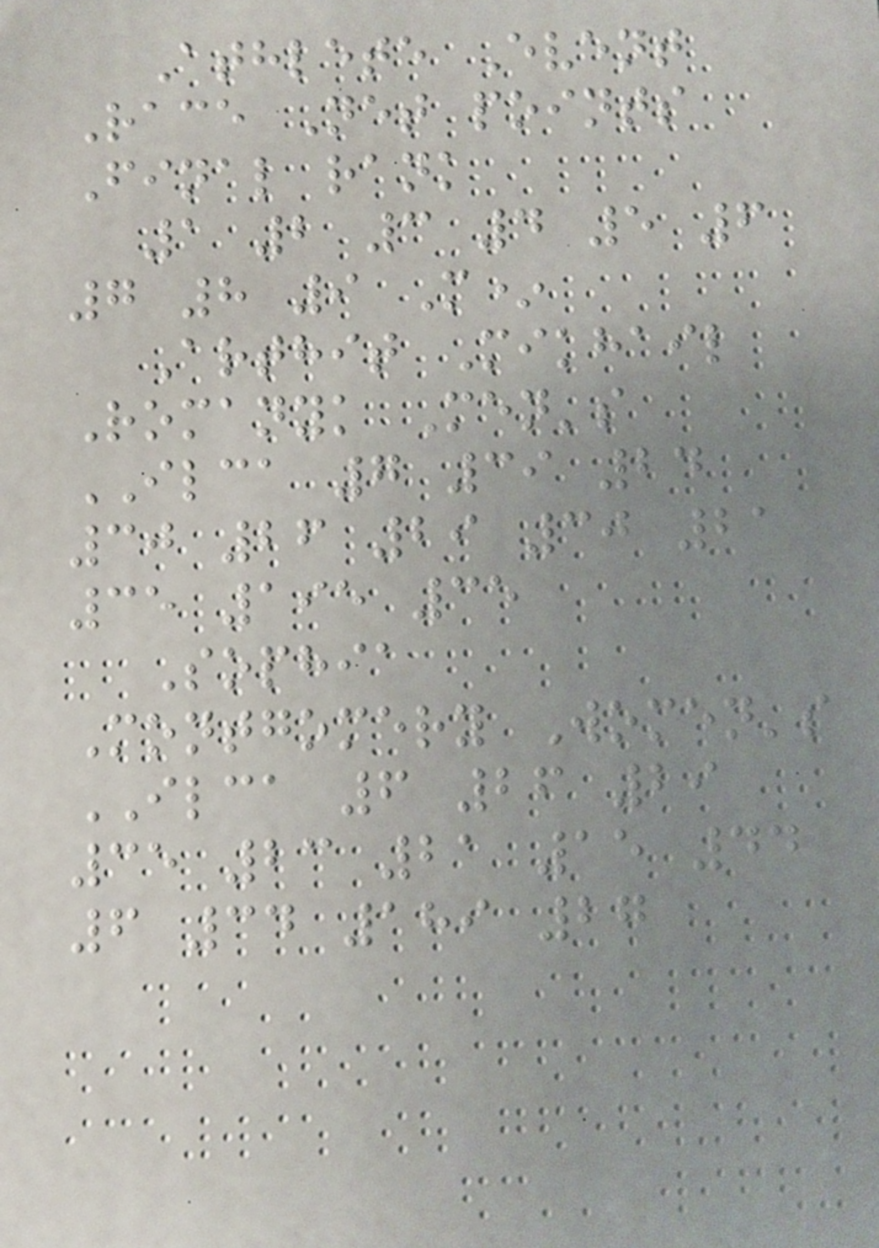Athlete Event
Race Net points
Final rank
1 2 3 4 5 6
7 8 9 M*
Arthit Mikhail
Romanyk Men's
ILCA 7 39 24
30 26 29 30 21
35 195 35
Sophia
Montgomery Women's
ILCA 6 26 29
35 23 21 15 44
6 34 189 27
